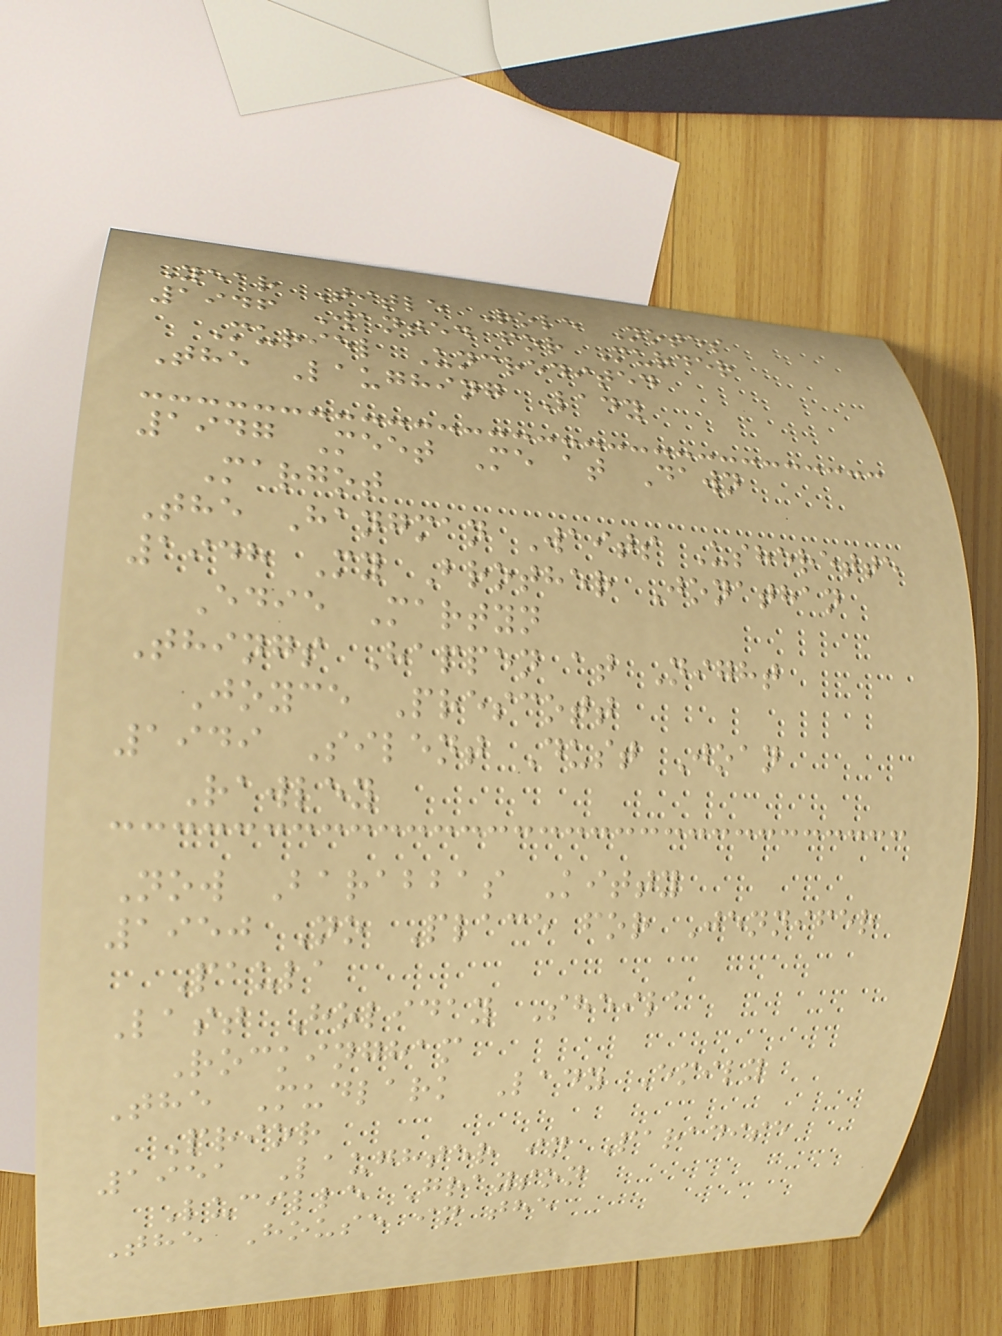Year Title Role Notes
1946 Wanted for Murder
Muriel Uncredited
The Laughing Lady
1947 Meet Me at Dawn
Margot
The Hangman Waits Usherette
1948 My Brother Jonathan
Edie Martyn
Things Happen at Night
Joyce Prescott
1949 Silent Dust Joan
Rawley
Now Barabbas Kitty
1950 No Place for Jennifer
Paula
Last Holiday Sheila
Rockingham
The Mudlark Lady Emily
Prior
1951 Laughter in Paradise
Lucille Grayson
The House in the
